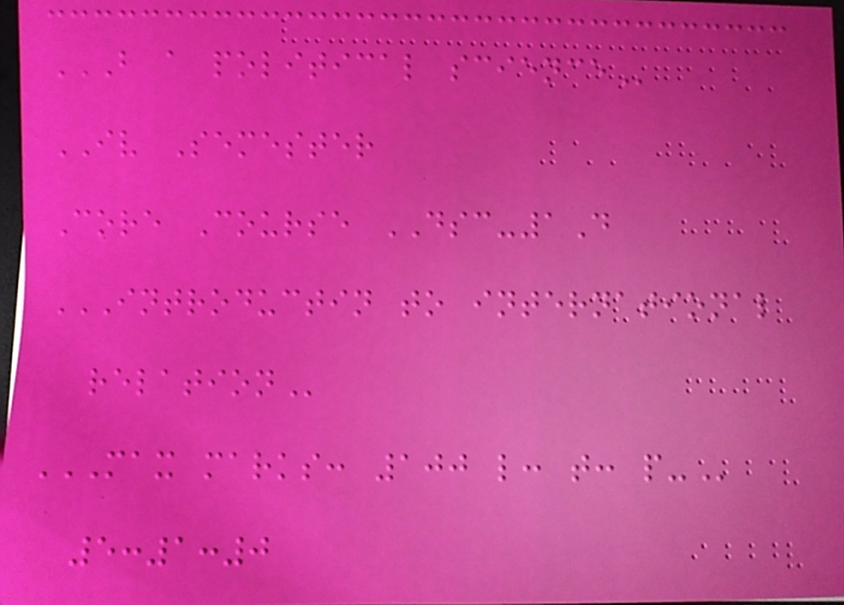B A POLITICAL SCIENCE
IV Semester
Core Course DSC-1D
INTRODUCTIN TO INTERNATIONAL
RELATION
MAX MARKS: 100 L: T: P-
5:1:0
